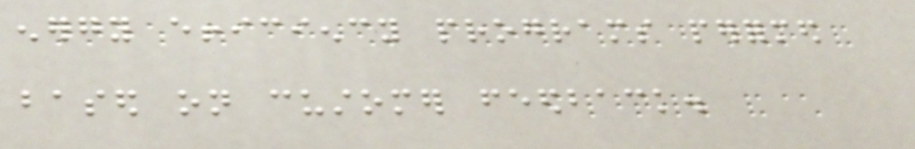energy efficiency programs performed
based on customer feedback.
